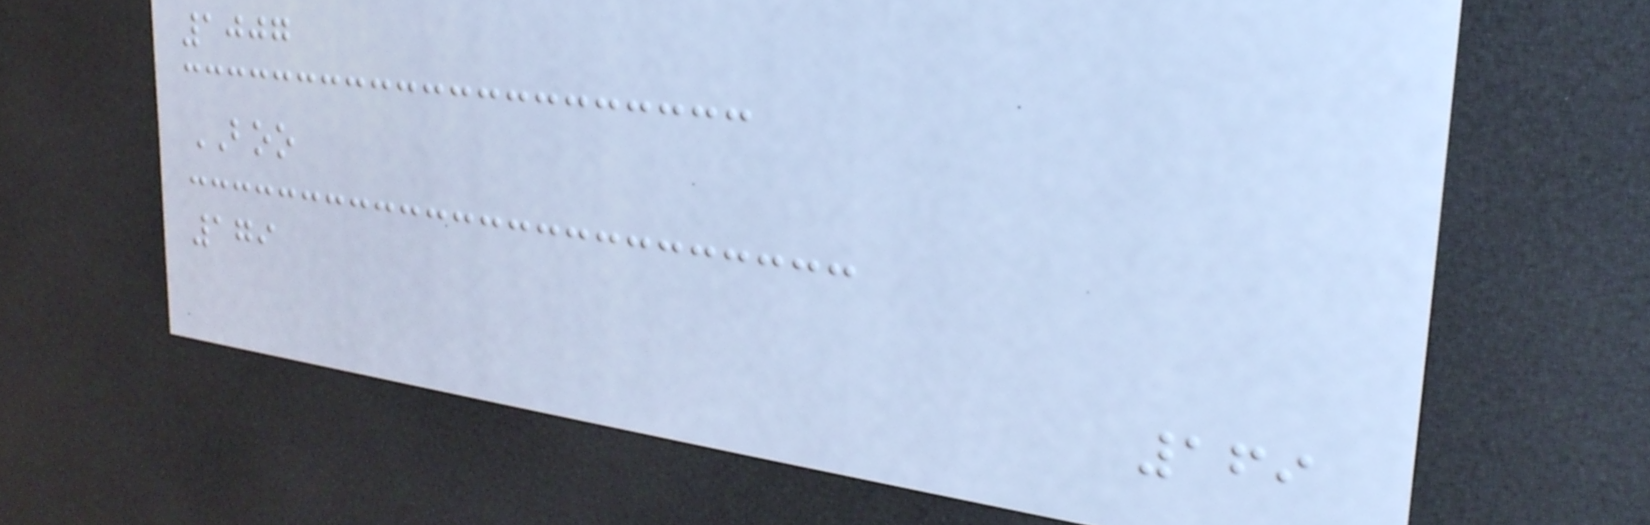1007
BOO
179
169
